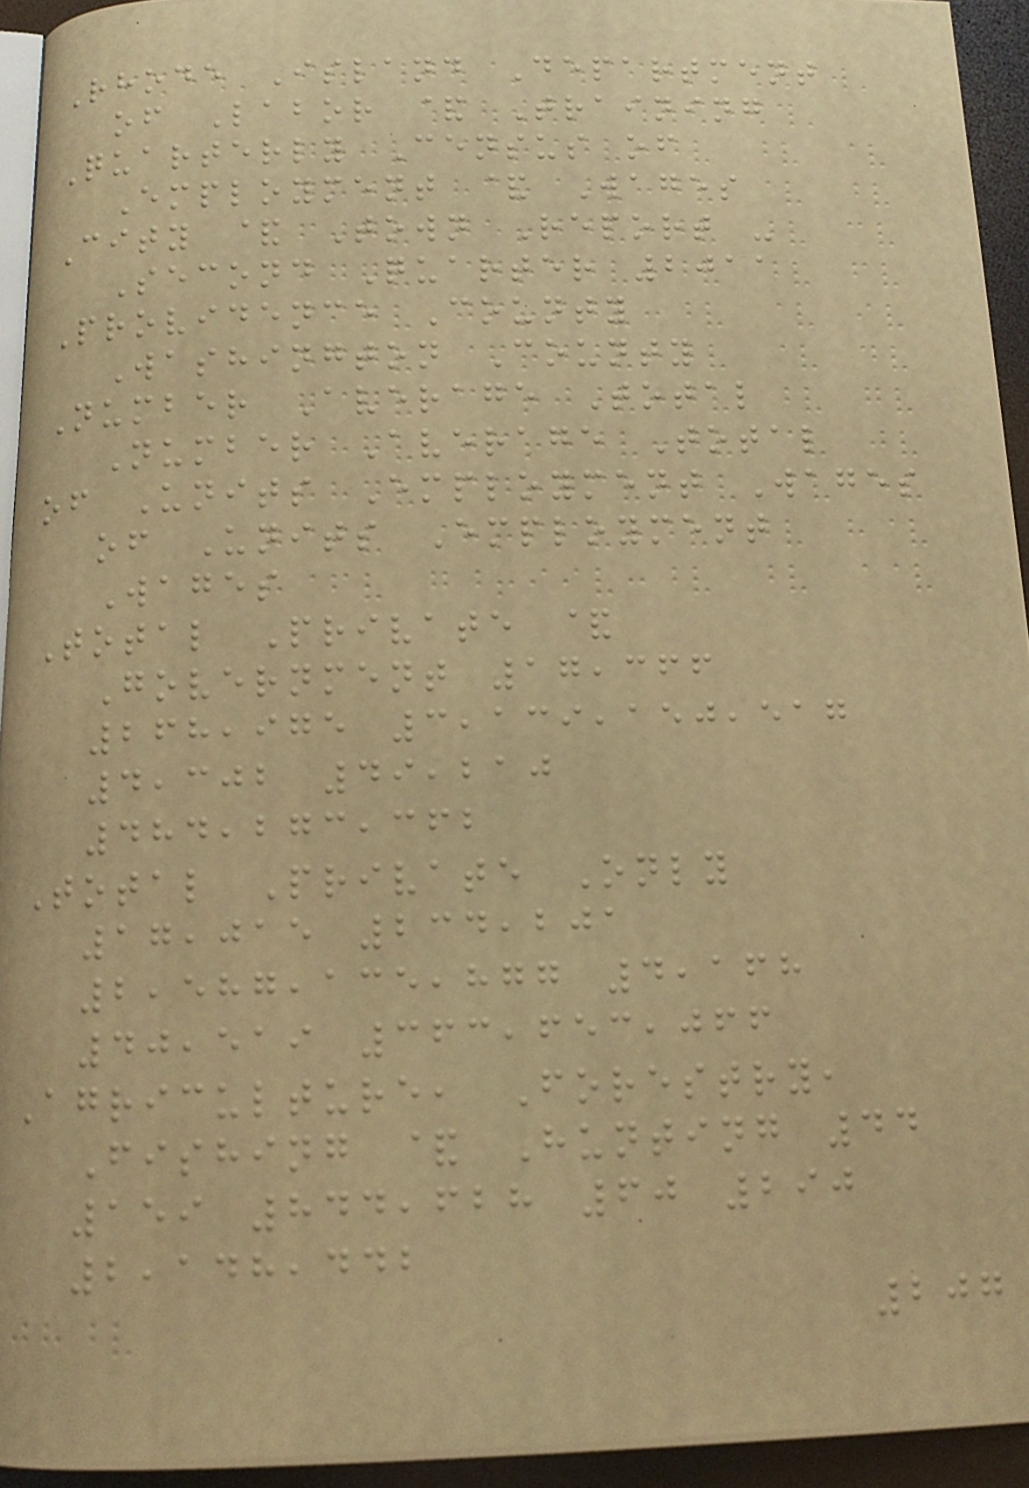Rhode Island Department
of Labor & Training
Quarterly Census of
Employment & Wages
City & Town Report -
Second Quarter 2011
Providence County
Washington County
Number Average Total
Number Average Total
of Units Employment Wages
of Units Employment
Wages
Total Private &
Government 17,366
268,975 3,139,150,517
4,302 49,210
484,273,362
Total Private Only
17,015 234,201
2,587,135,877 4,168
40,519 363,653,066
Agriculture, Forestry,
Fishing & Hunting 44
159 844,628 60 290
2,148,442
207
